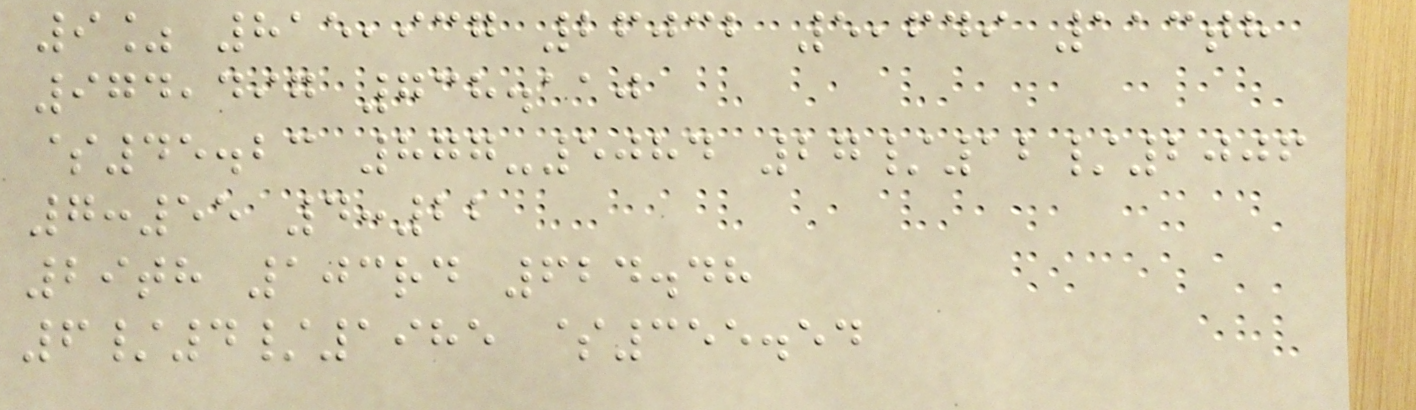9% 815,937 26032 5,649 113th
974,497 738.110
$45.23 877-5084 27/12/2006
7:55 4:22
29th 103rd 624.48
6/4/1985 $355.54
